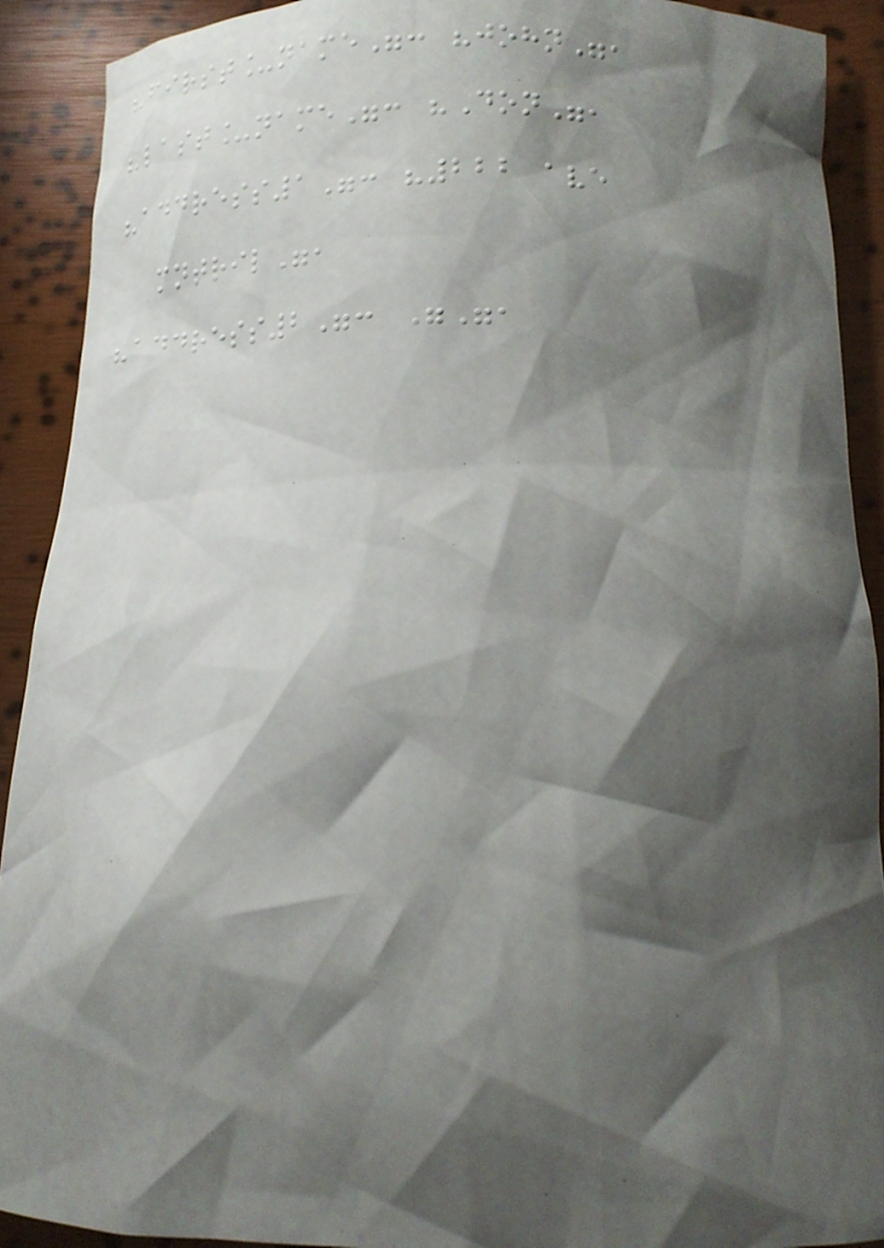"first_name": "john",
"last_name": "Don",
"address1": "222 ave
mntril",
"address2": "",
